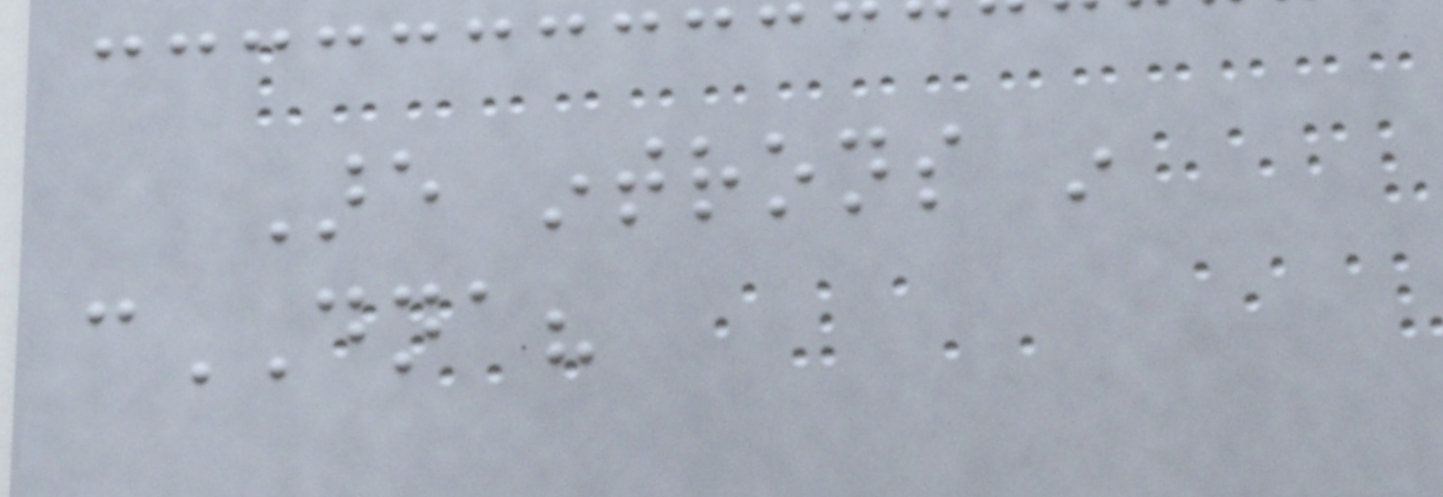Are introns in
cDNA?
